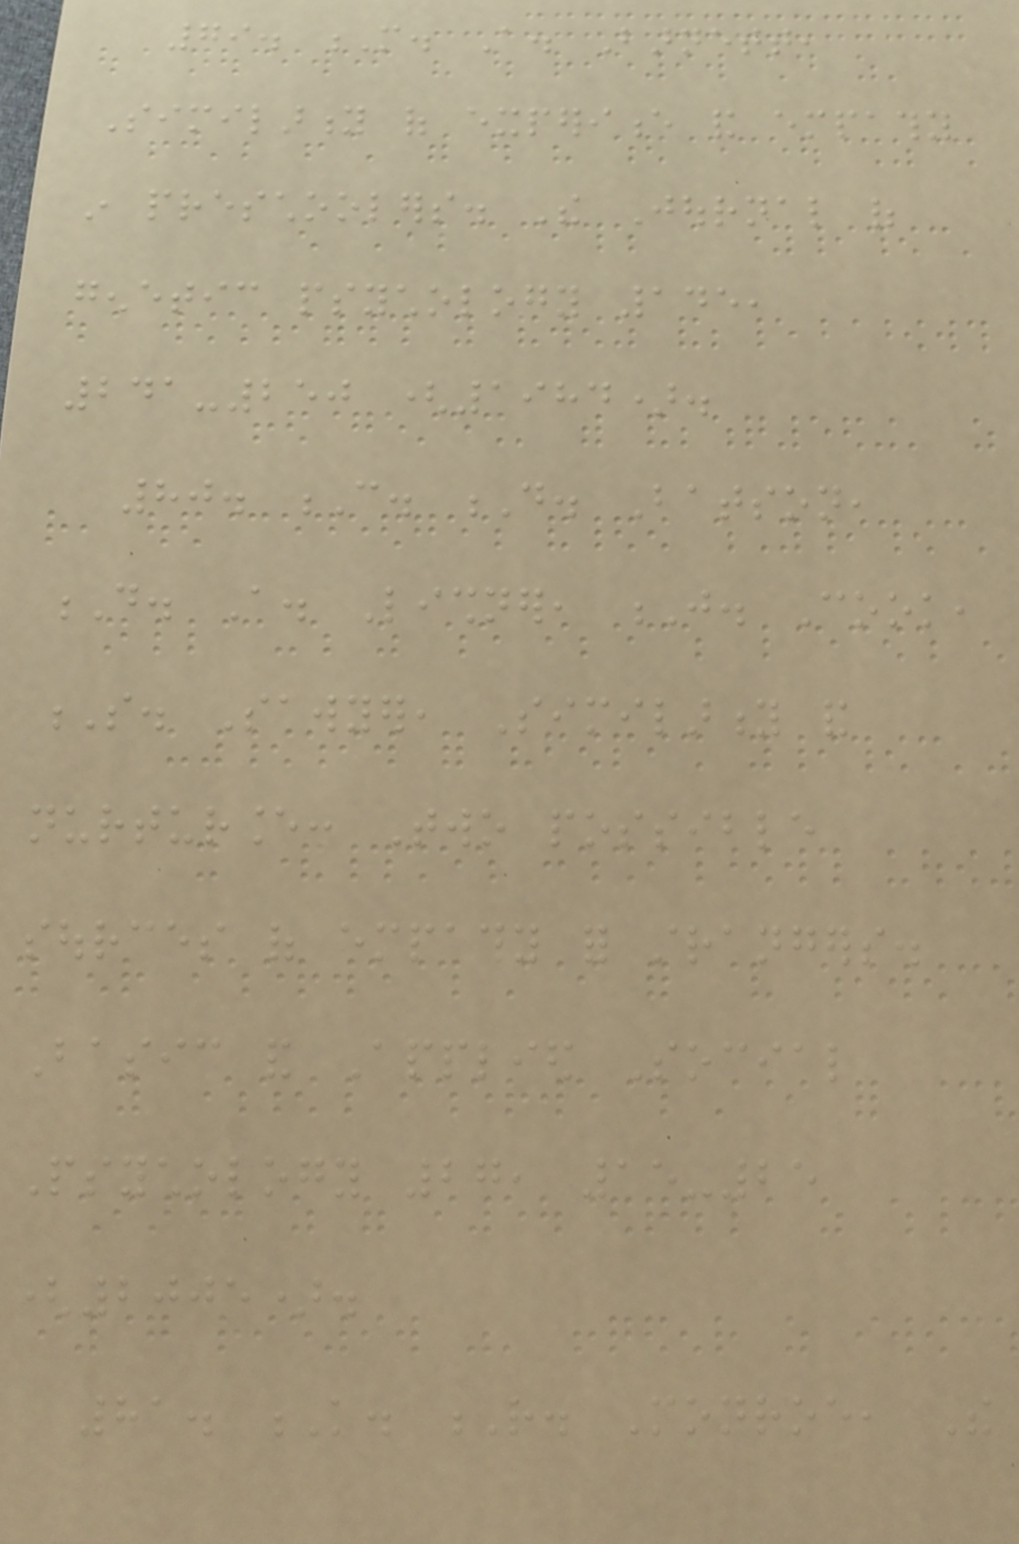79. M. A. Barnett,
Similarity of experience and empathy
in preschoolers. The Journal of
genetic psychology 145,
241-250 (1984).
80. C. D. Batson,
D. A. Lishner, J. Cook,
S. Sawyer, Similarity and
nurturance: Two possible
sources of empathy for strangers.
Basic and Applied Social
Psychology 27, 15-25
(2005).
81. K. R. Monroe, The
